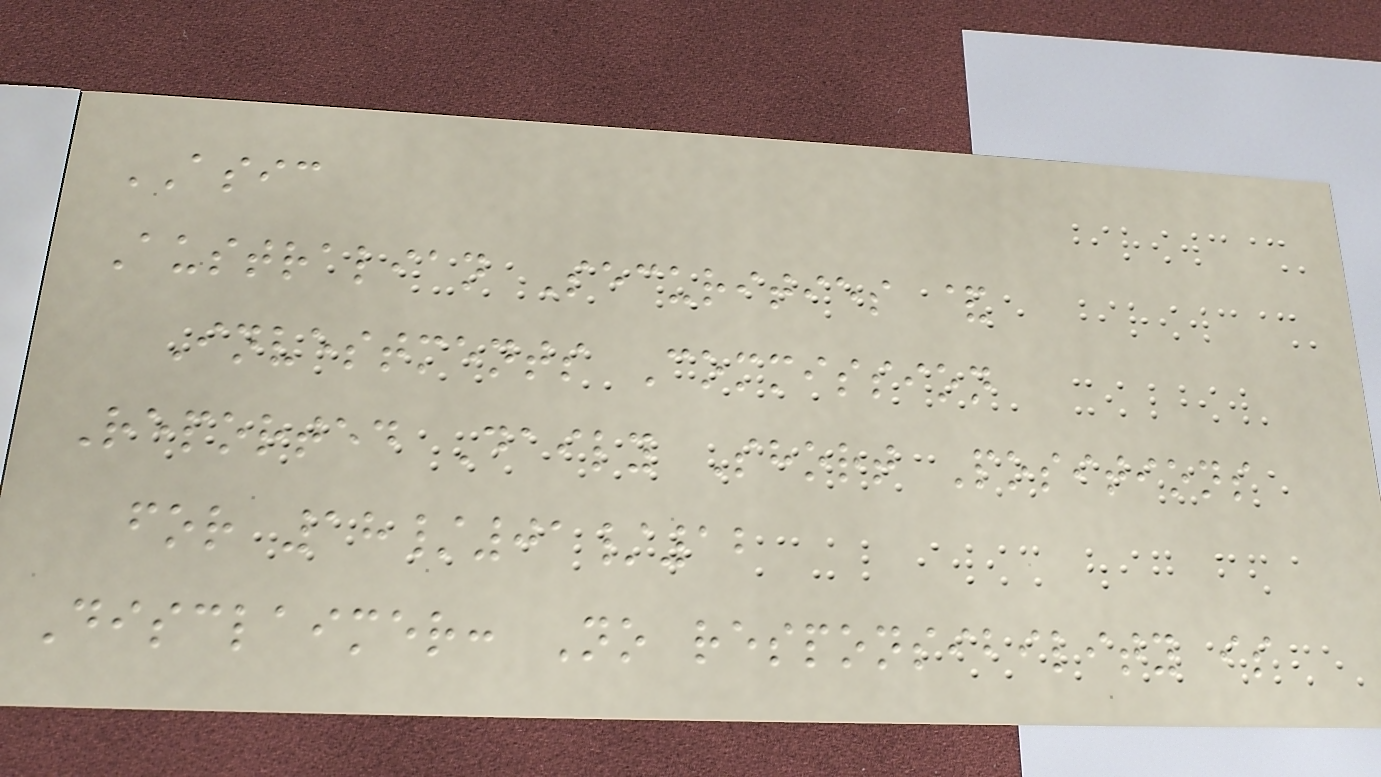ASIC
Australian Securities &
Investments Commission
Reported Daily Short Positions
for 18/01/12
Disclaimer: No responsibility is
